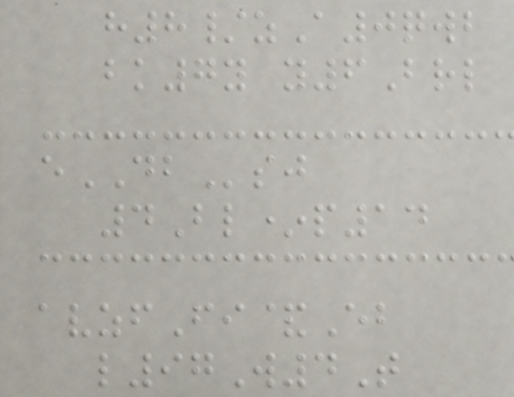h8/zA0qwb
bk7y y6Brl
eDBsj
4Bl*p14
avzfFi&Eb
l97W4T
